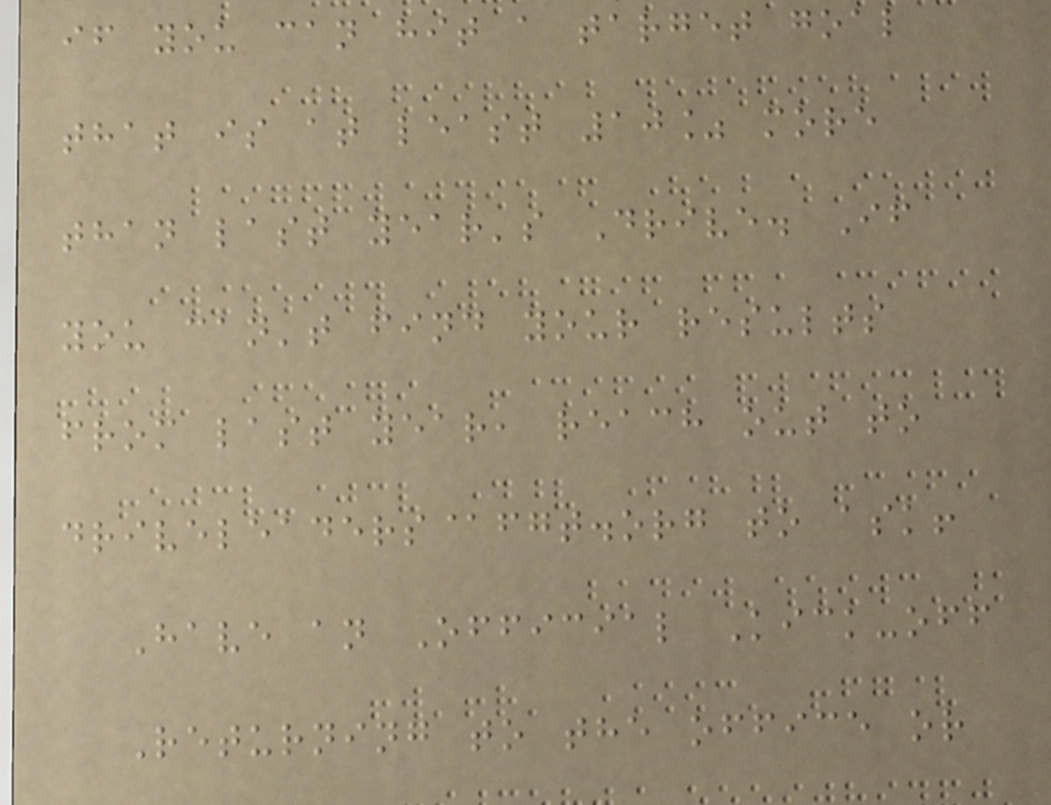if you can hit a target goal
that is at least 10% more
than last year's Drive. If
you can't find your results
from last year, reach out to
driveleaders@fgt.org to ask!
Have an Official Kick-off
Returning to the office or
